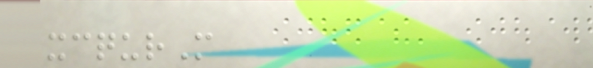xcqurM
